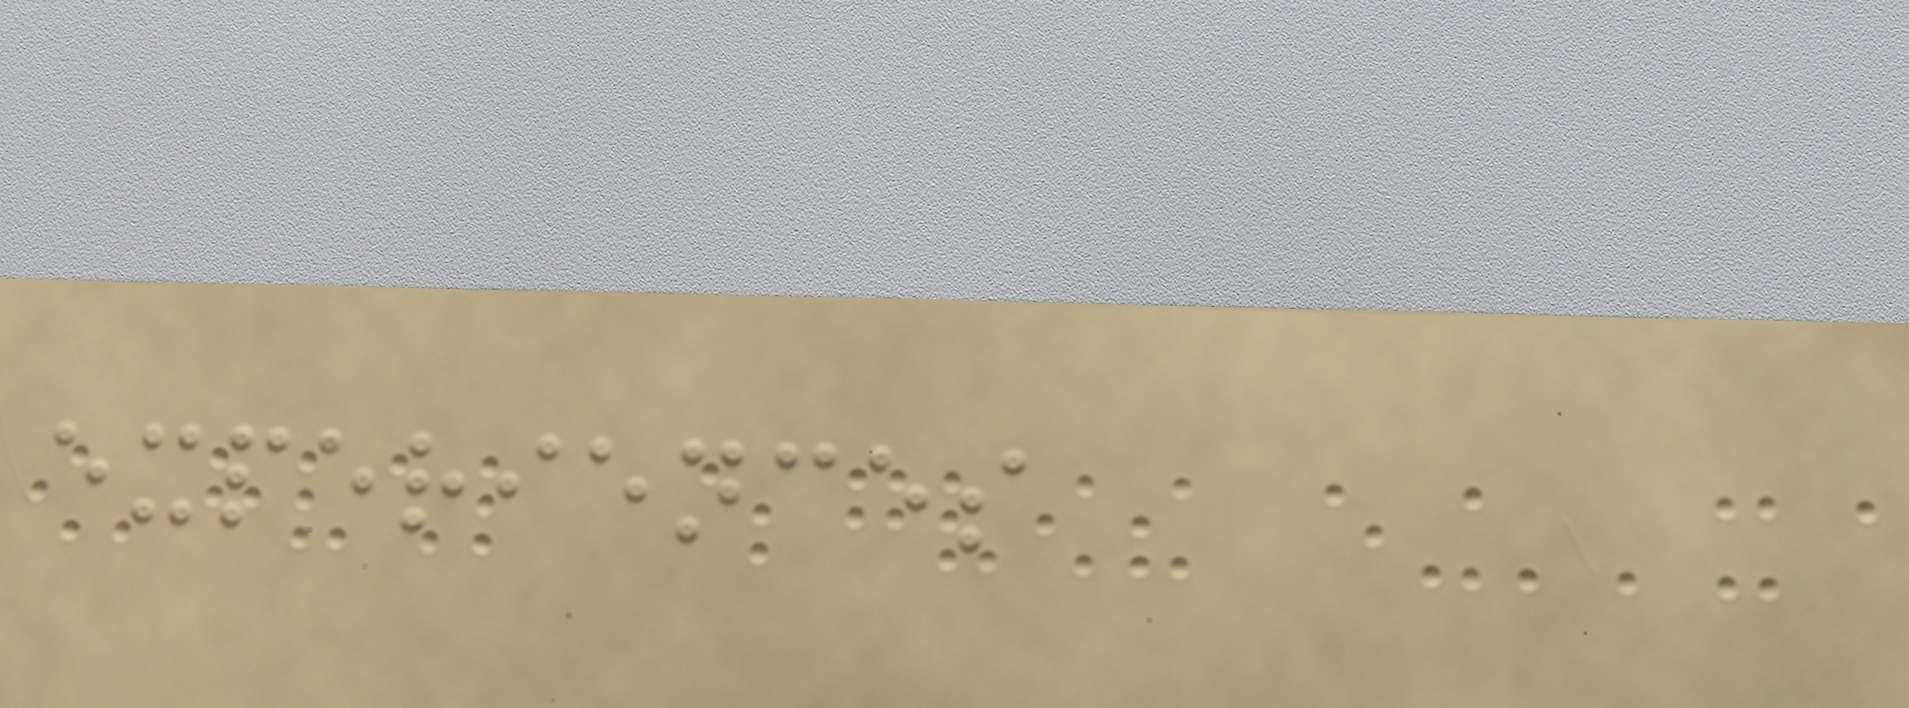experiences
